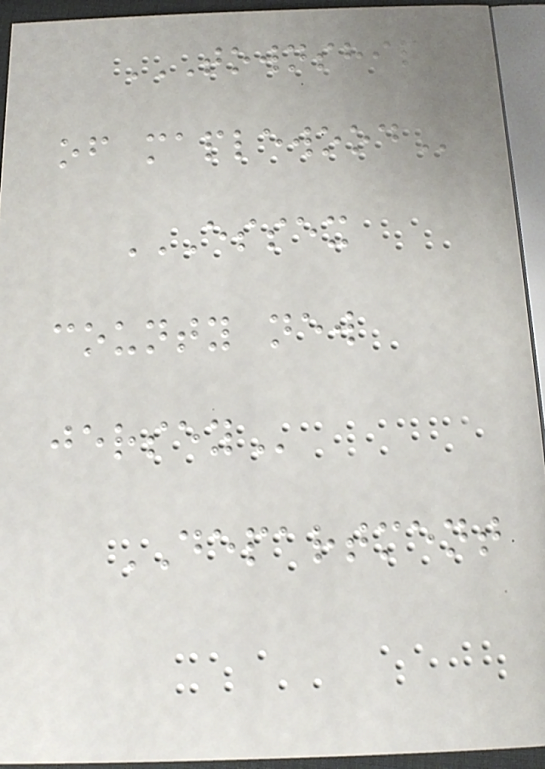TOWNSHIP
OF MAPLEWOOD
ESSEX
COUNTY NEW
JERSEY
DEPARTMENT
